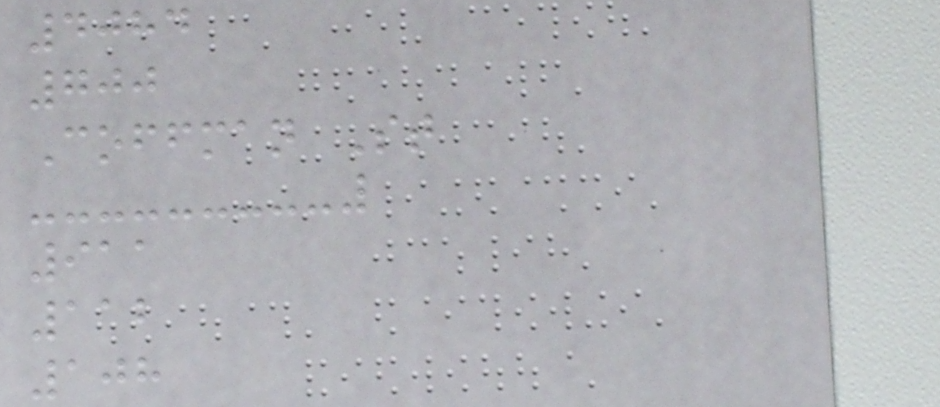4084
700
Coffman St
911
112
108
